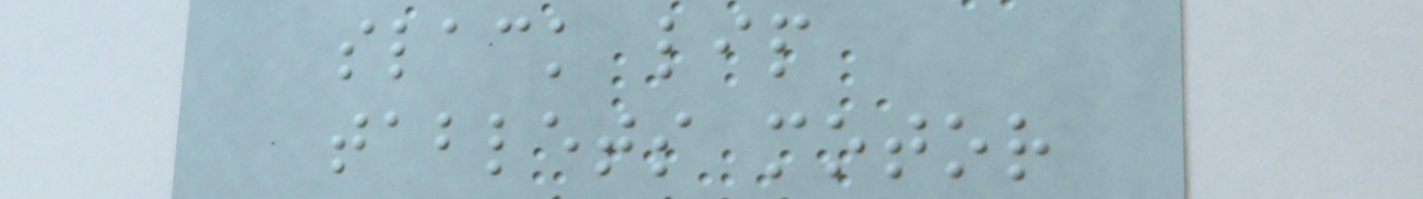slack lip
tablets motor
